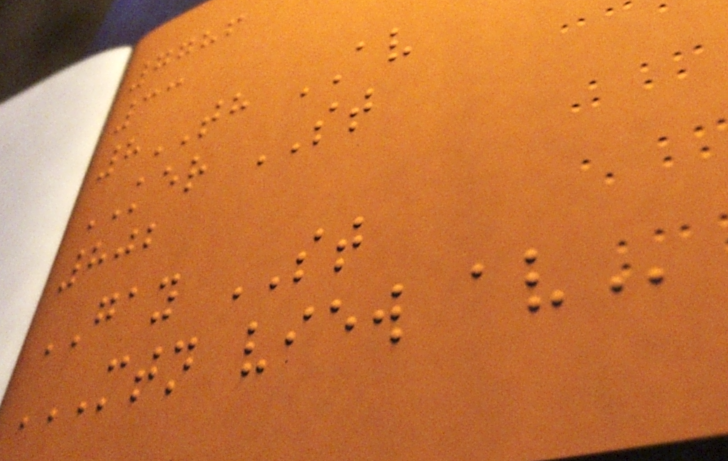7786
33
8TH AV
KER ST
802
GAY ST
MTN VIEW AV
